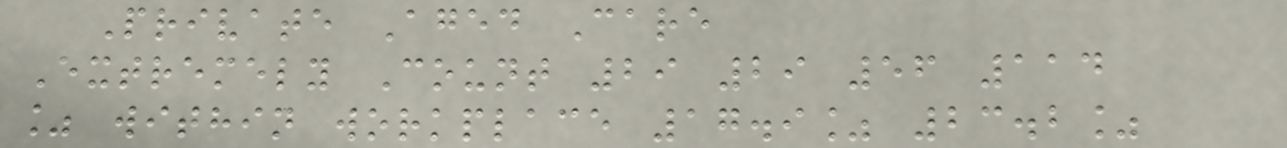Private Aged Care
Extremely Count 29 29 56 114
% within workplace 17.9% 23.2%
